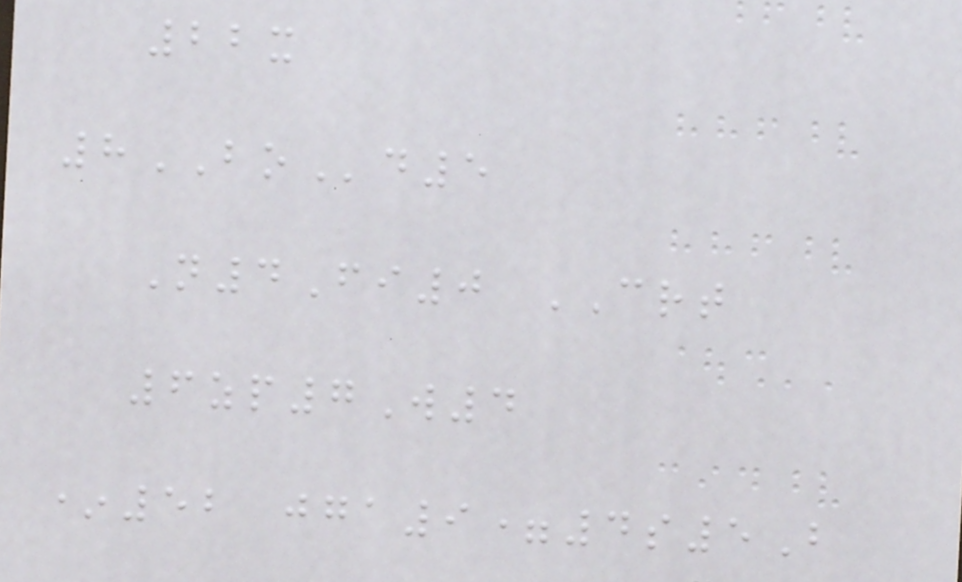22x
8BOd5
N4Fi0 CRT
6zp7W4
*52 jga9=4s5B
